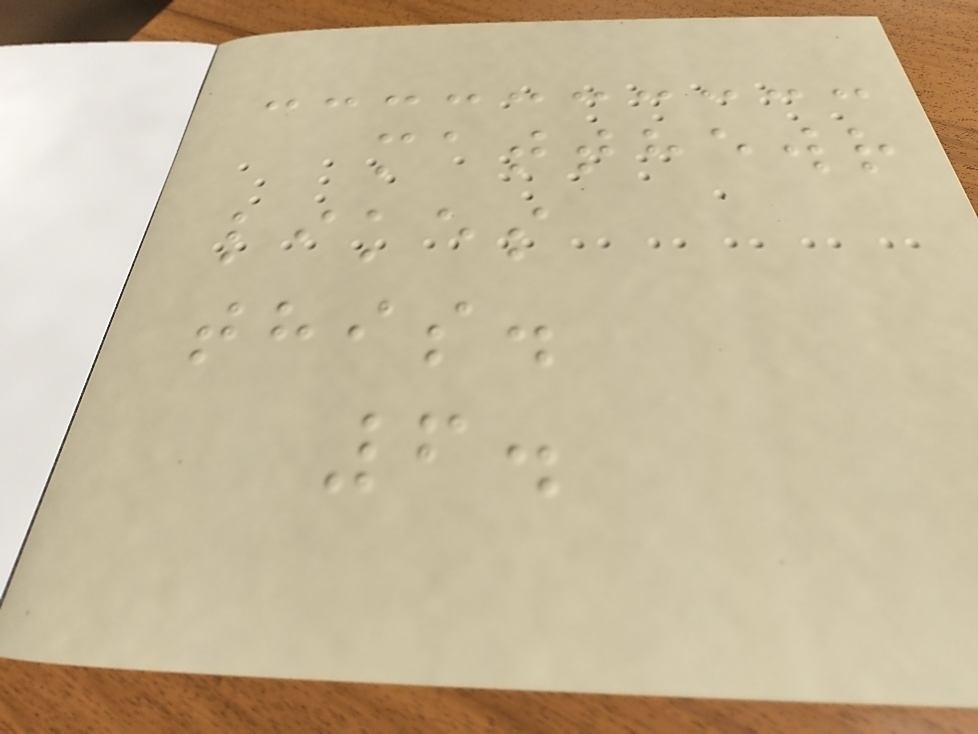matthewr
likes
this.
6.
